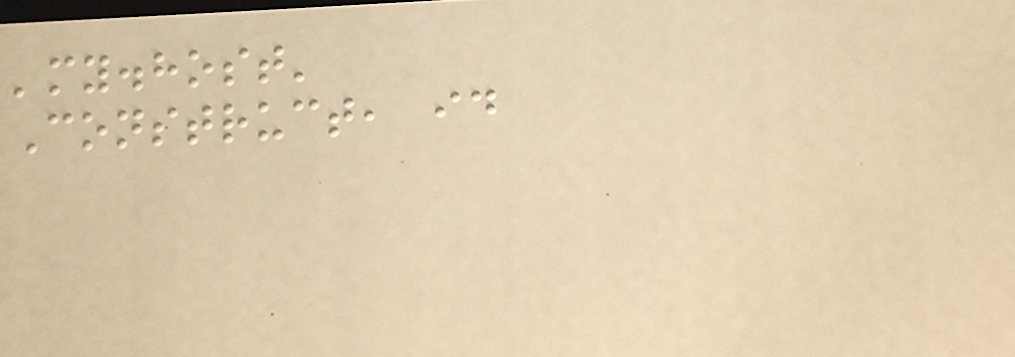'my.host'
Construct, id
